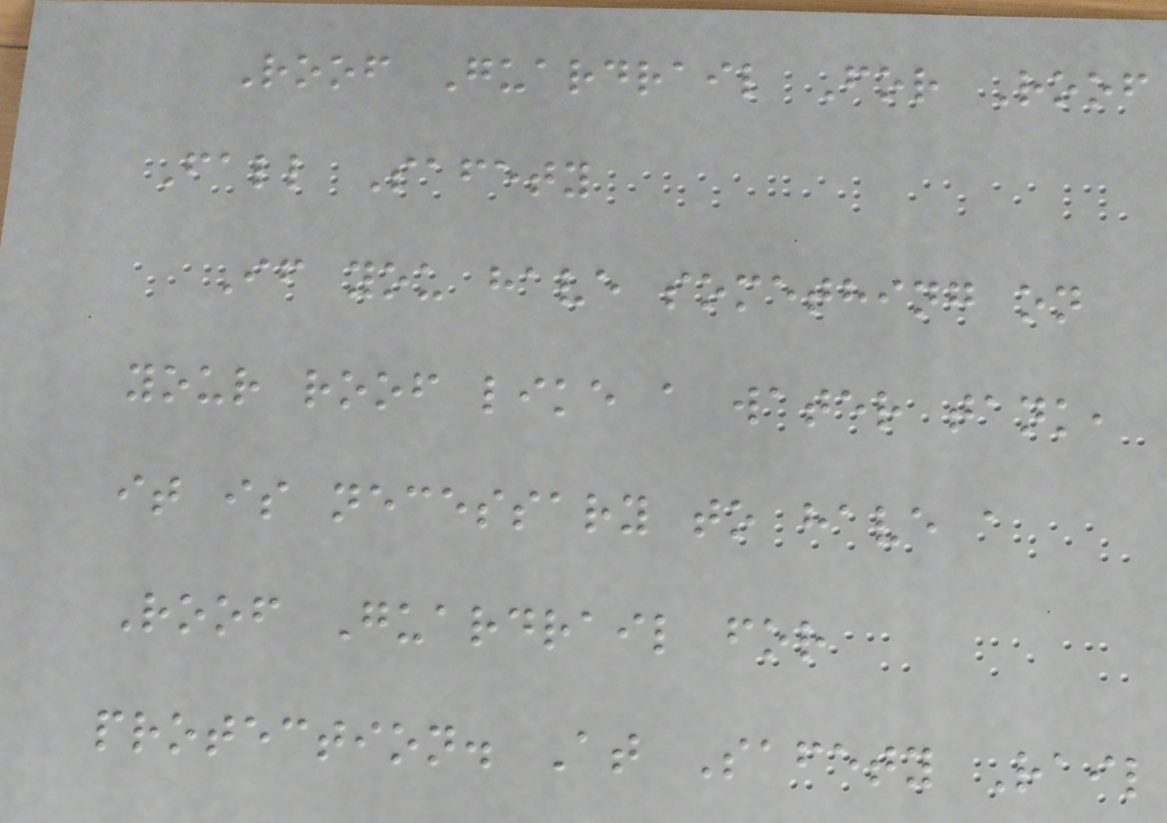Roof Guardrail For Roof
Fall Safety
If you have something on
your roof like a water tank,
it is necessary to have a
Roof Guardrail for
protection. At Safety Rail
